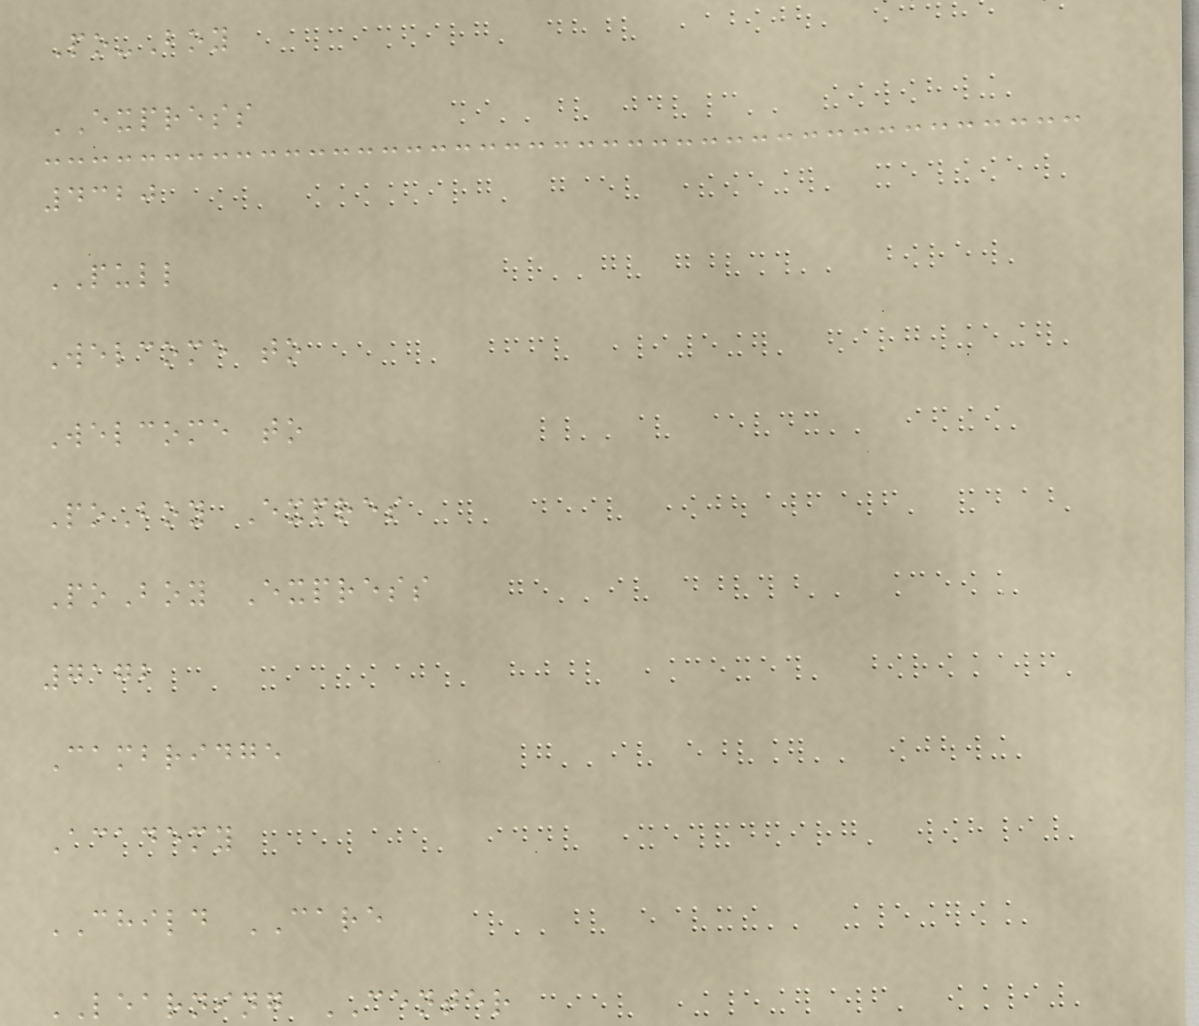Po-Boy
EXPRESS
4320
PULL
Welcome to
Welcome to
PoBoy Expres
PoBoy Express
7172
Cambridge
Academy
CHILD CARE
LEARNING CENTER
